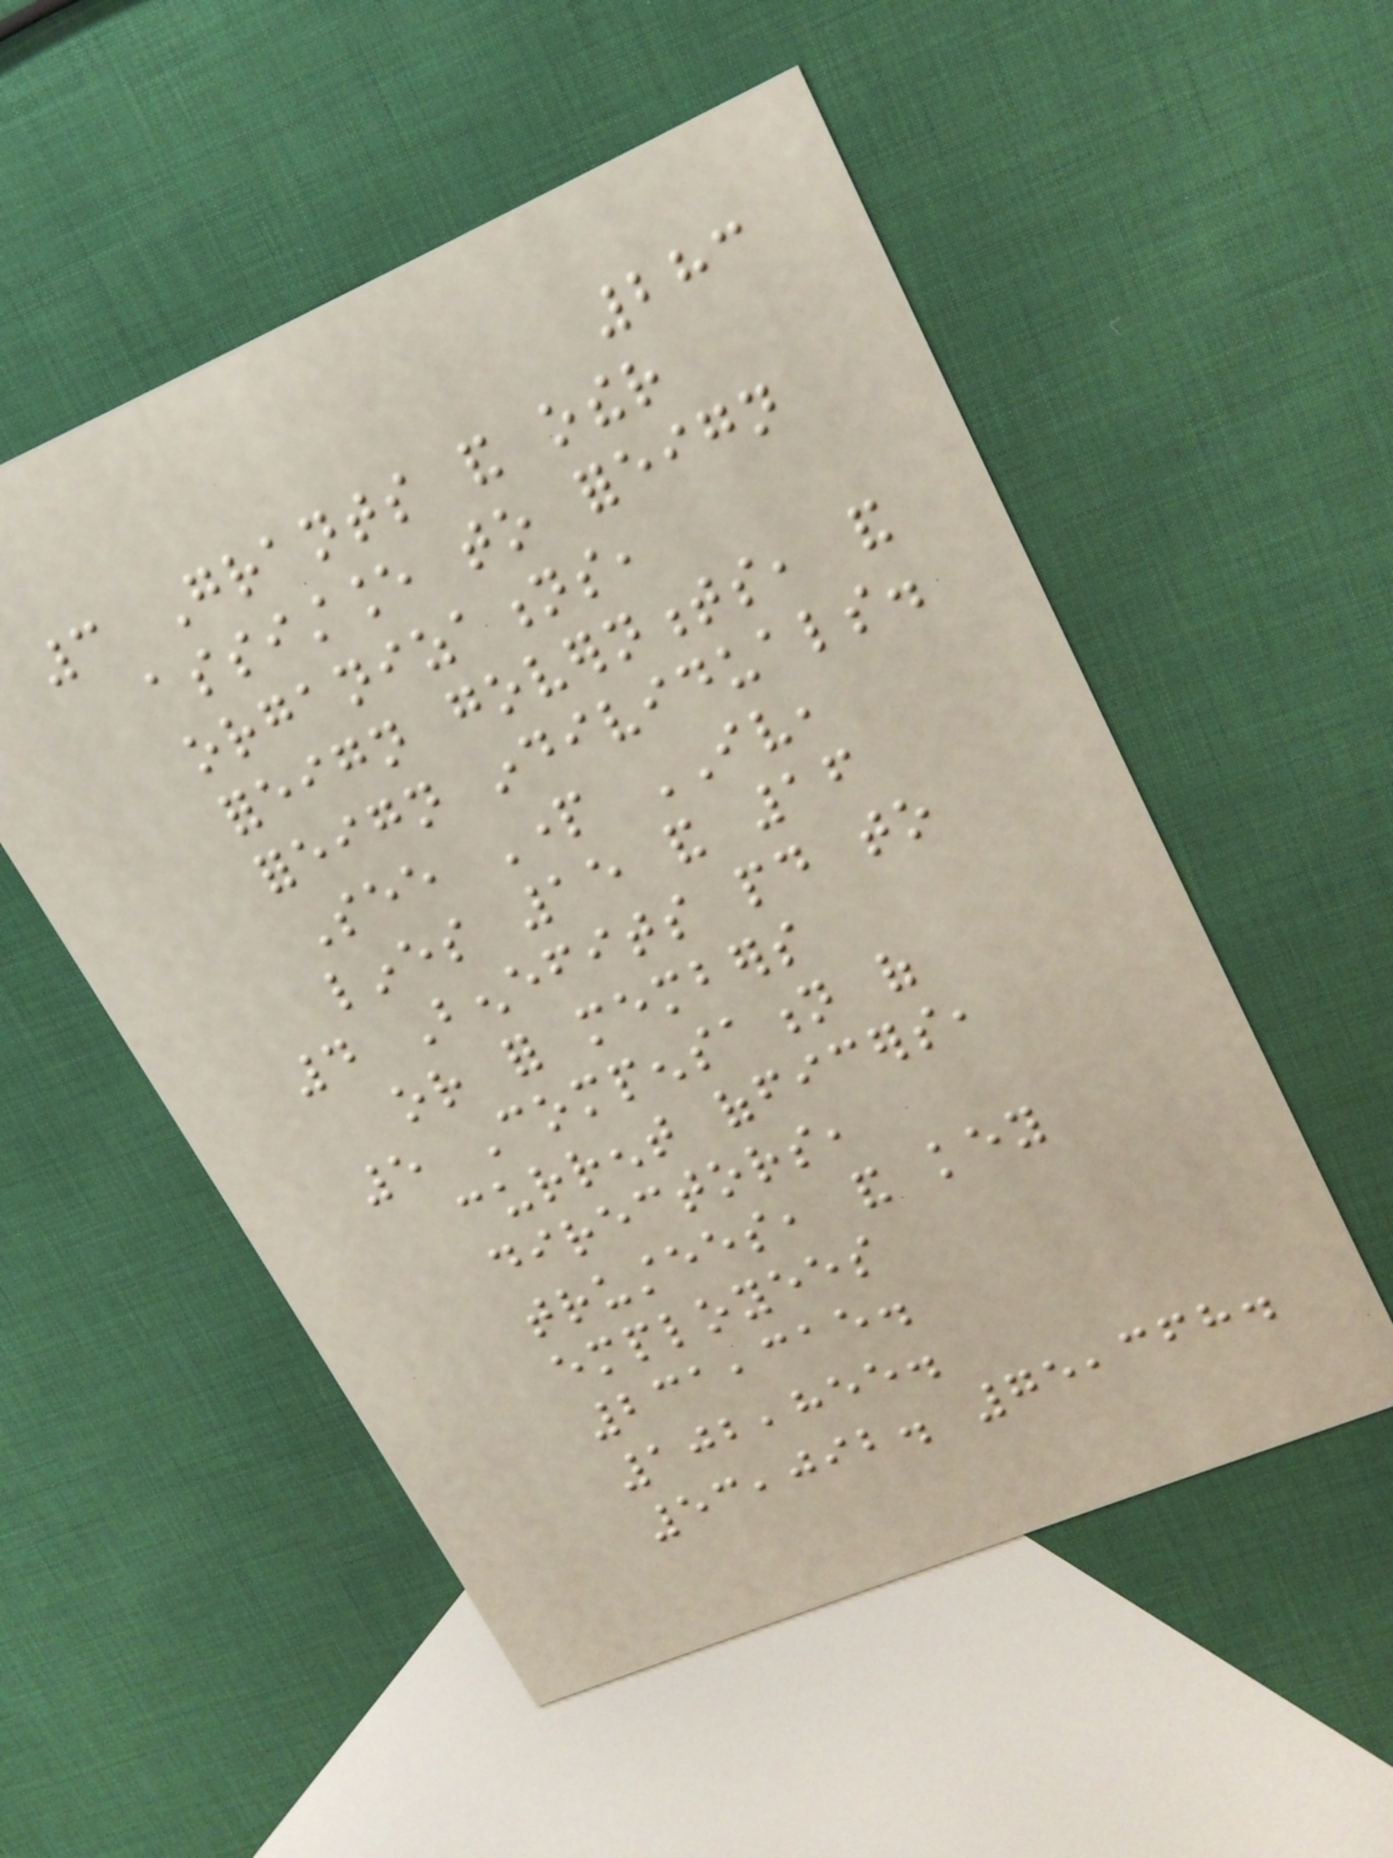283
3 Grants and other
assistance to foreign
organizations,
foreign governments, and
foreign individuals.
See Part IV,
lines 15 and 16
4 Benefits paid to
or for members
5 Compensation of
current officers,
directors,
trustees, and key
employees
231,315.
102,855.
53,092. 75,368.
